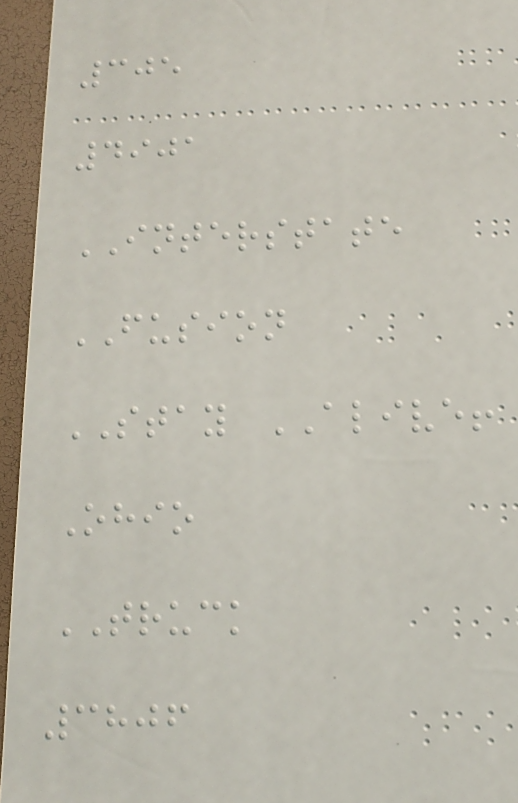305
4901
INTERSTATE
FUSION
STAY ALIVE!
Ohio
TRUCK
3806
